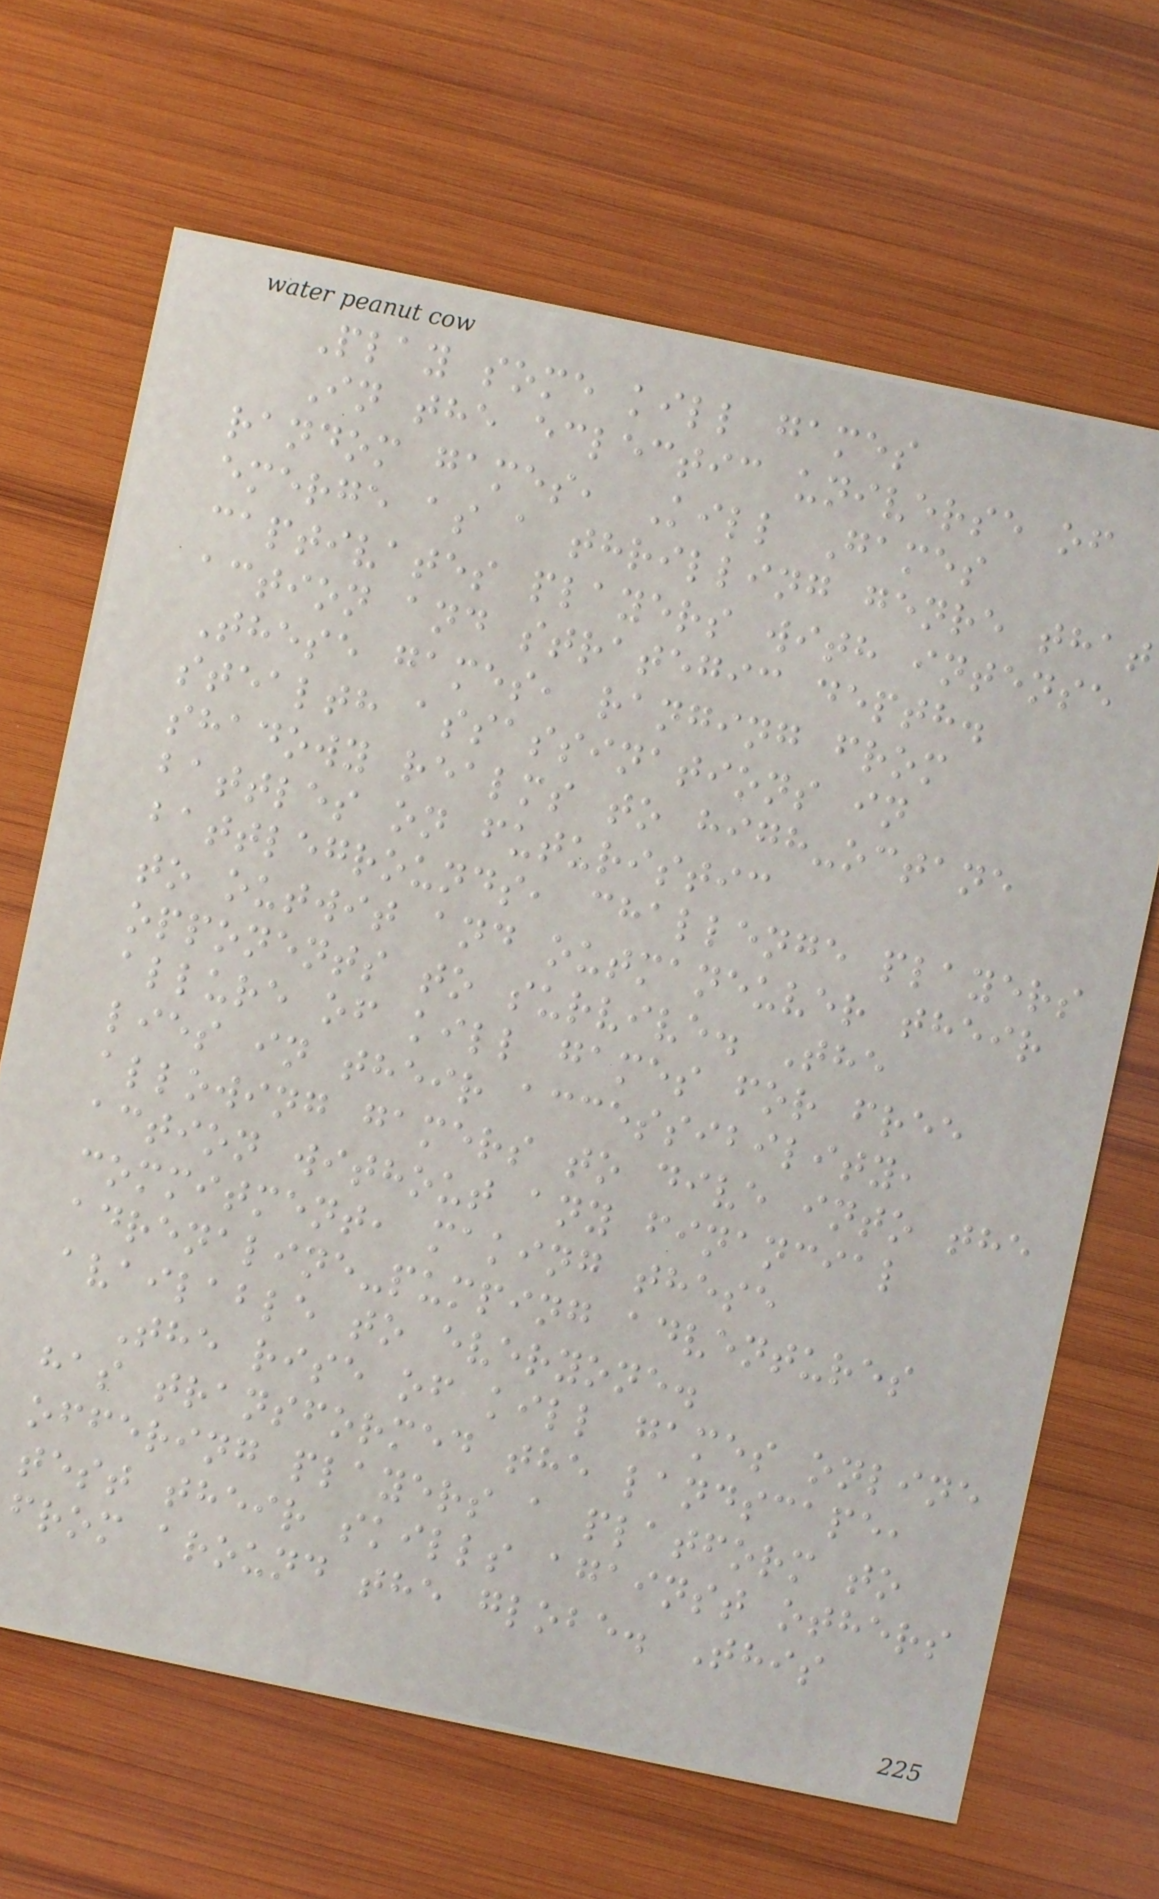Play some kill games
In the eclectic universe of
random games, Kill Games
emerge as a thrilling genre that
captivates players with intense
action and strategic depth.
These games, ranging from
stealth assassinations in
shadowy realms to high-octane
battles on futuristic
battlegrounds, challenge players
to outwit and outmaneuver their
opponents to survive. The
allure of kill games for free
lies in their accessibility,
allowing gamers to dive into the
action without any financial
commitment, making these
adrenaline-pumping adventures
available to everyone.
The rise of kill games online
has transformed the landscape,
offering players a platform to
test their skills against others
from around the globe. This
